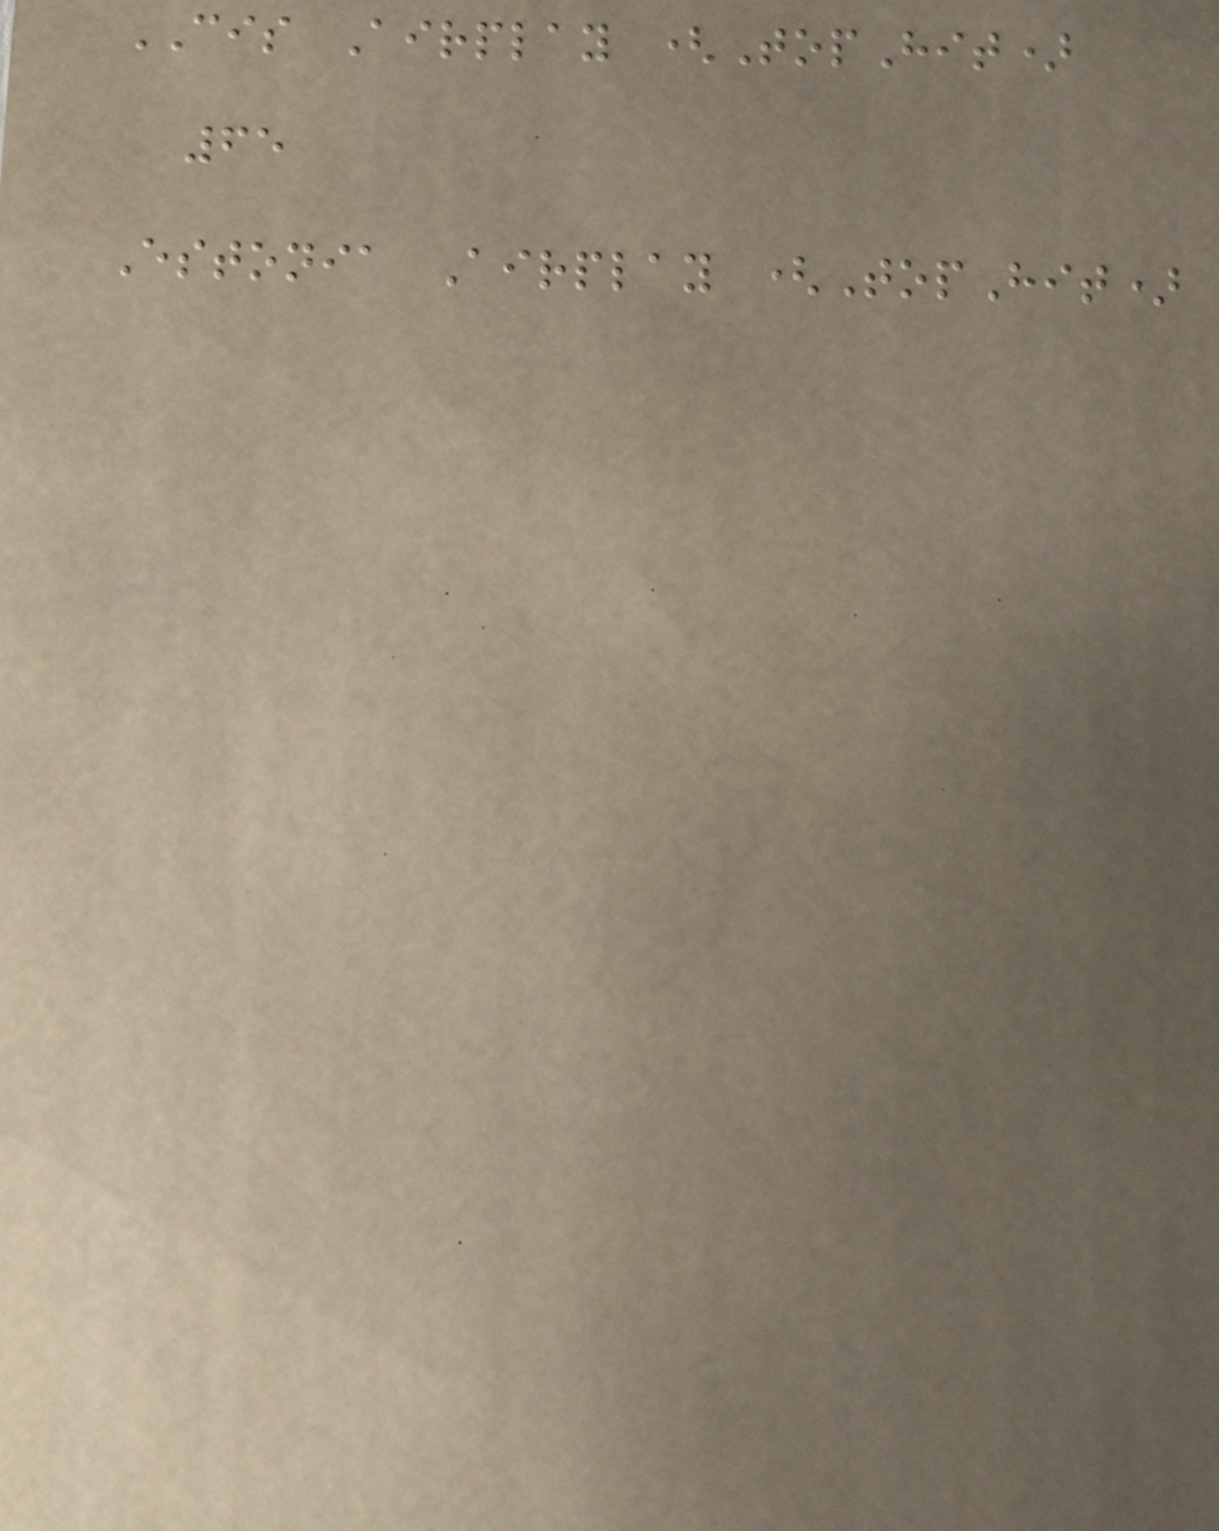CIS Airplay (TopHit)
65
Estonia Airplay (TopHit)
